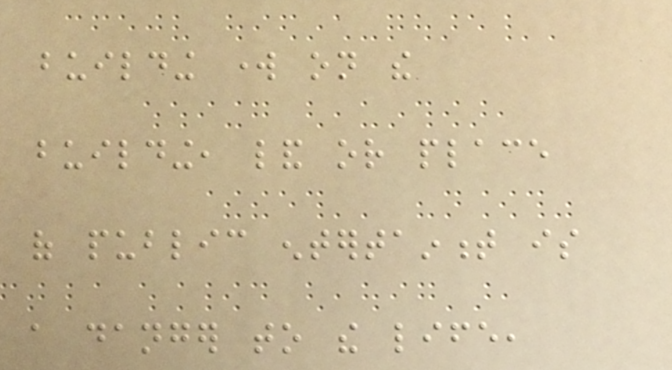building work on the
building, land or place
of public entertainment is
a danger to the life,
